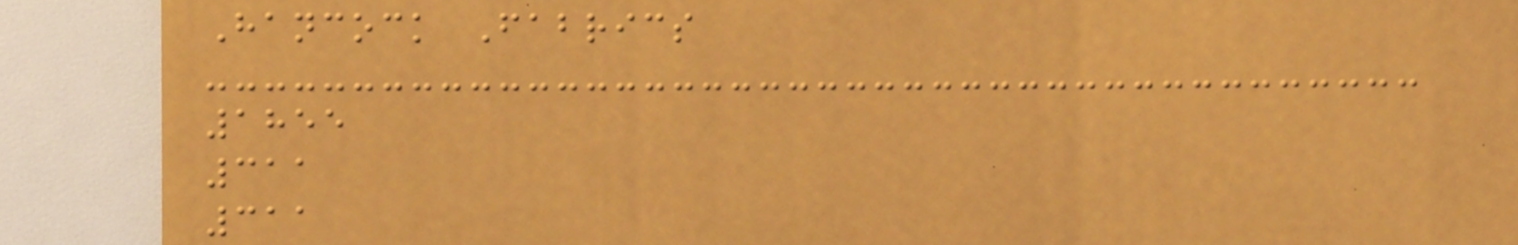Hancock Fabrics
1855
311
311
